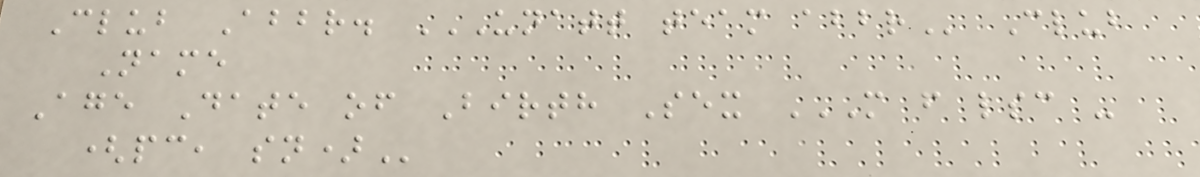Club Abbr. UNATT TEAM ABBR Club
Name
Age Date of Birth Sex M F LSC -
(PC, SN)
